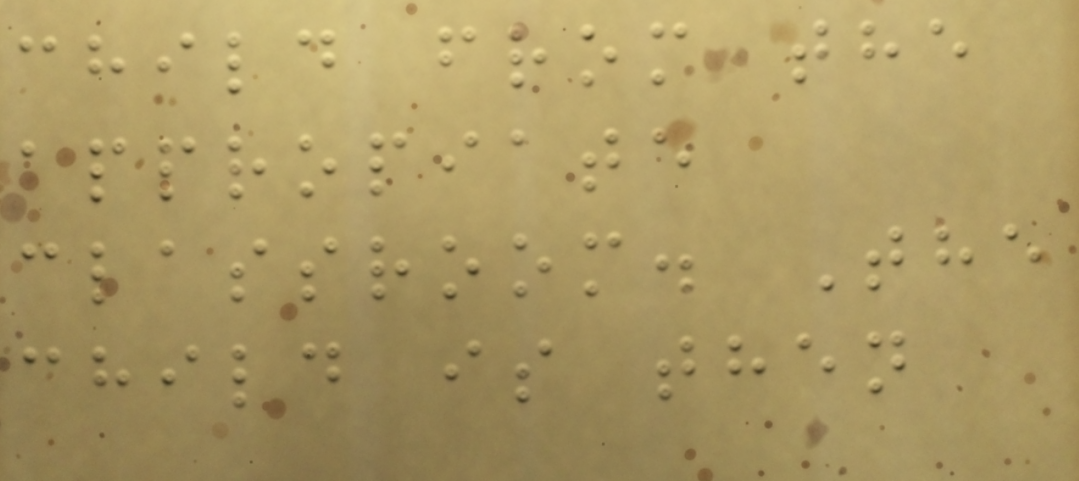child from the
appropiate
classroom. The
child is then
